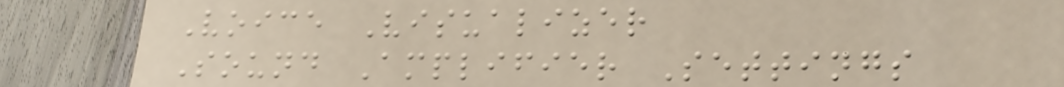Voice Visualizer
Sound Amplifier Settings
